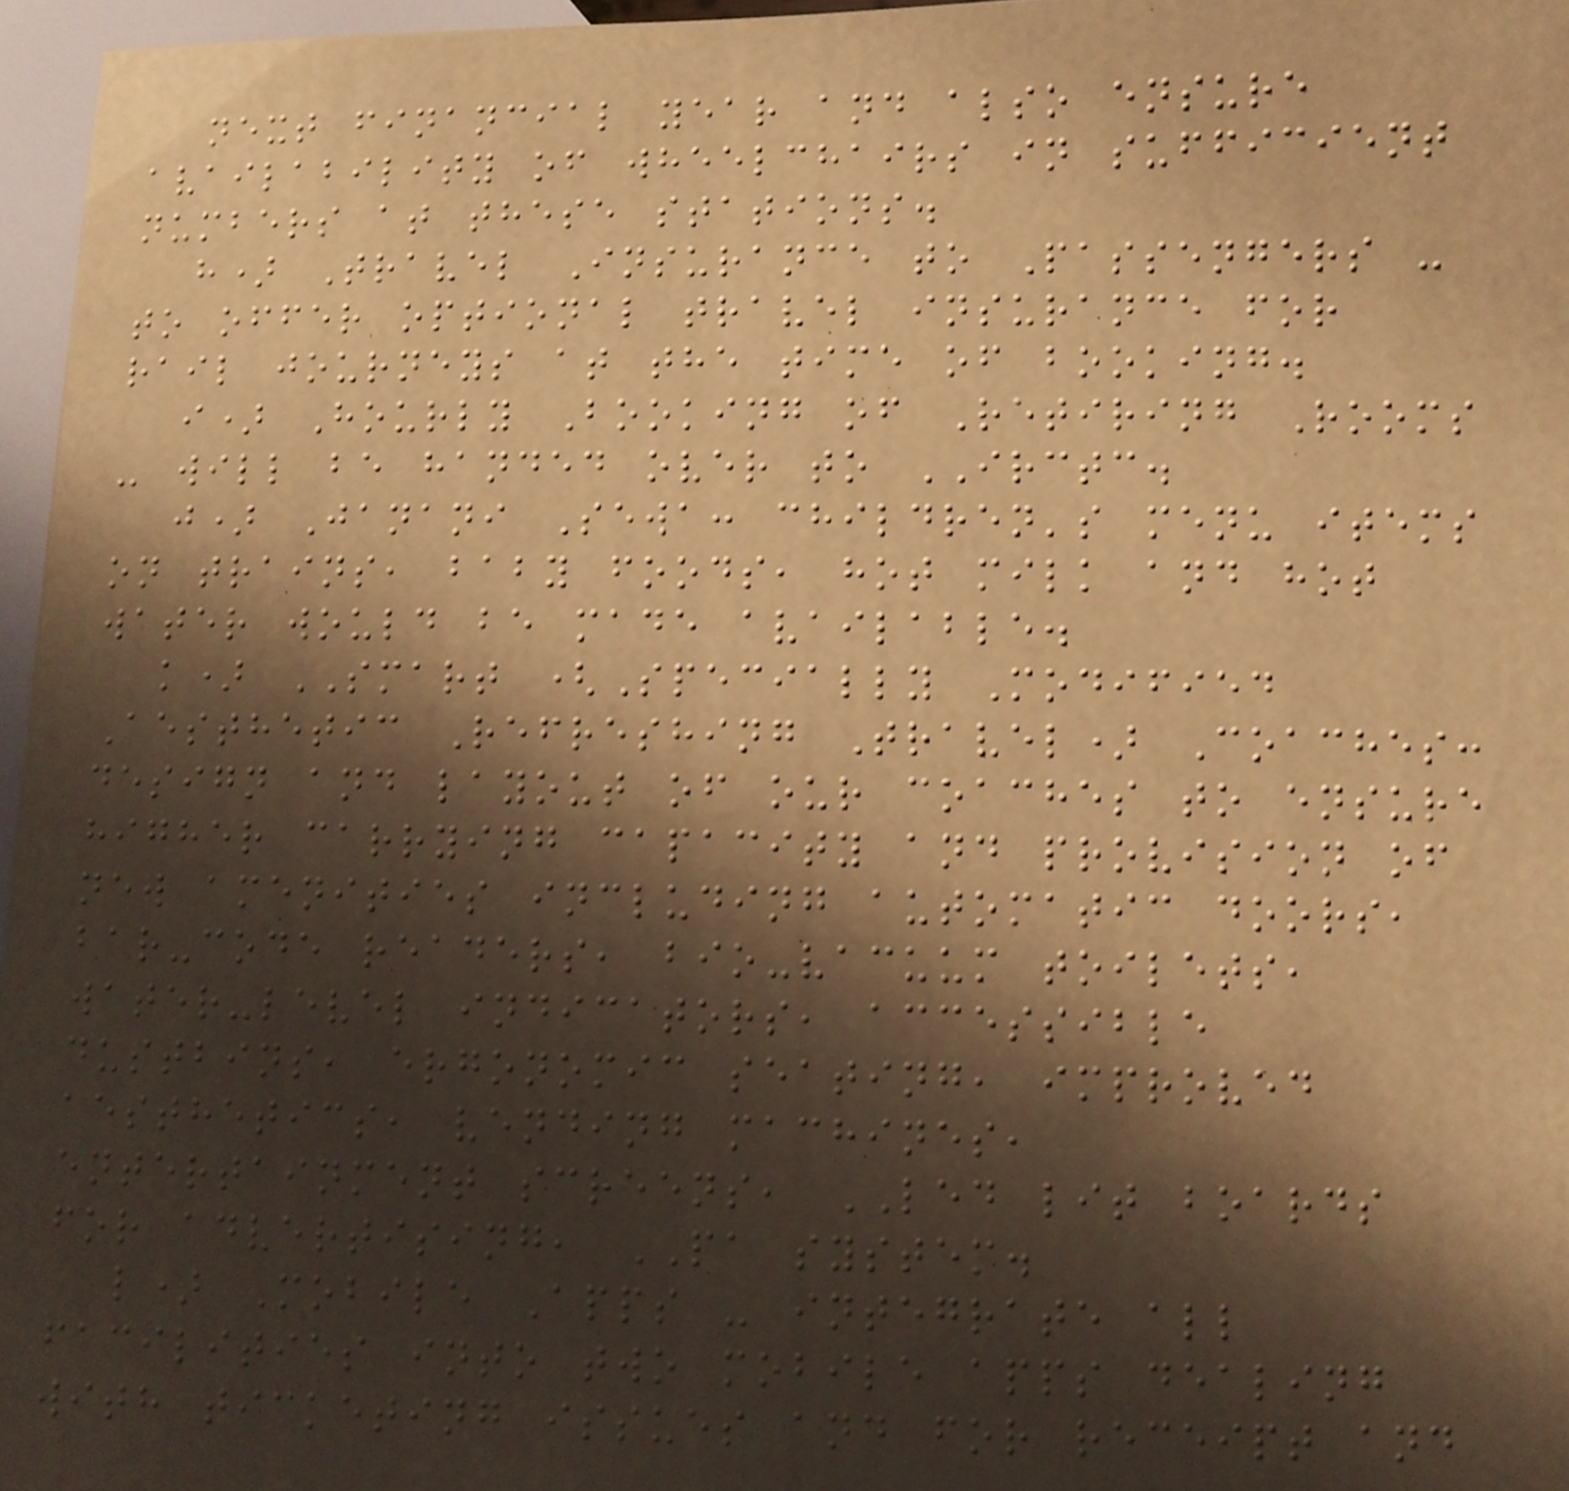next financial year and also ensure
availability of wheelchairs in sufficient
numbers at these stations.
h) Travel Insurance to Passengers -
to offer optional travel insurance for
rail journeys at the time of booking.
i) Hourly Booking of Retiring Rooms
- will be handed over to IRCTC.
j) Janani Sewa: children's menu items
on trains, baby foods, hot milk and hot
water would be made available.
k) SMART (Specially Modified
Aesthetic Refreshing Travel) Coaches:
design and layout of our coaches to ensure
higher carrying capacity and provision of
new amenities including automatic doors,
bar-code readers, bio-vacuum toilets,
water-level indicators, accessible
dustbins, ergonomic seating, improved
aesthetics, vending machines,
entertainment screens, LED lit boards
for advertising, PA system.
l) Mobile Apps - integrate all
facilities into two mobile apps dealing
with ticketing issues and for receipt and
